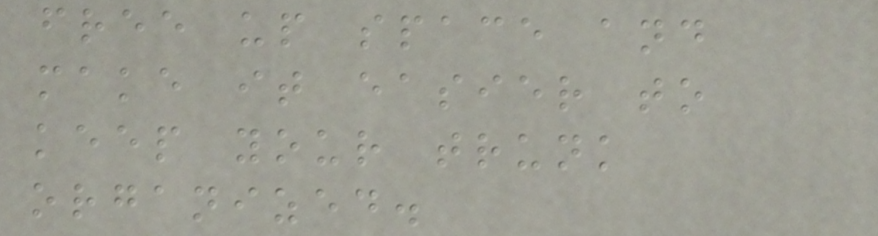free up space and
make it easier to
keep your trunk
organized.
